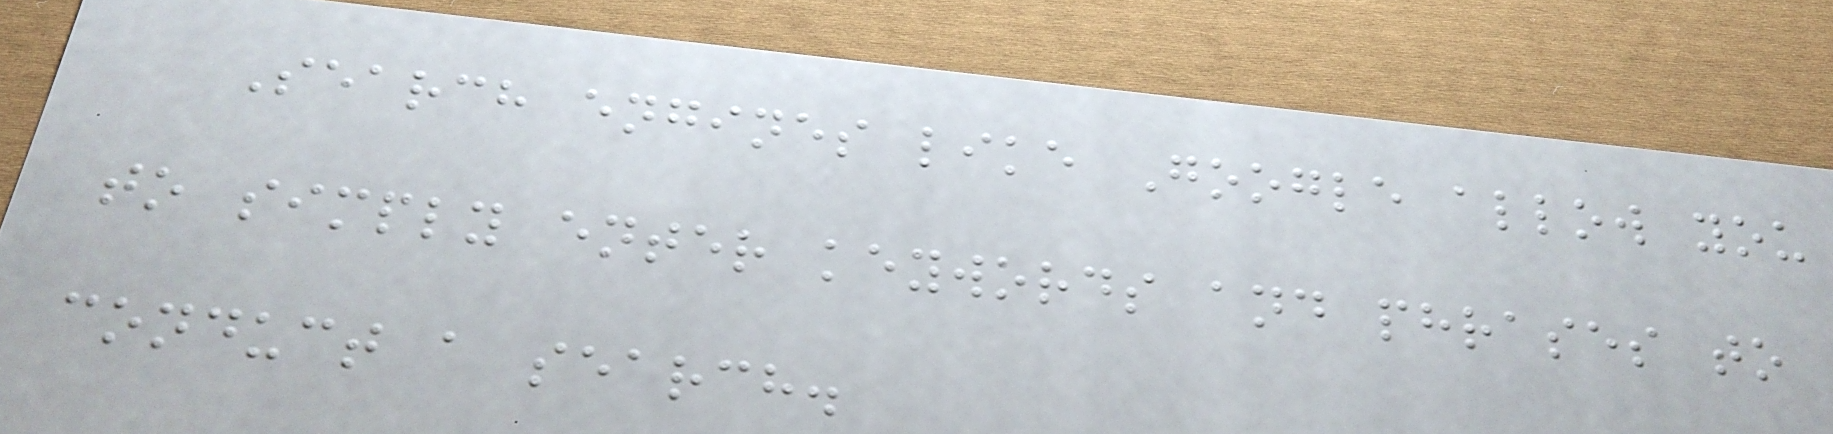Search engines like Google allow you
to simply enter keywords and phrases to
conduct a search.
